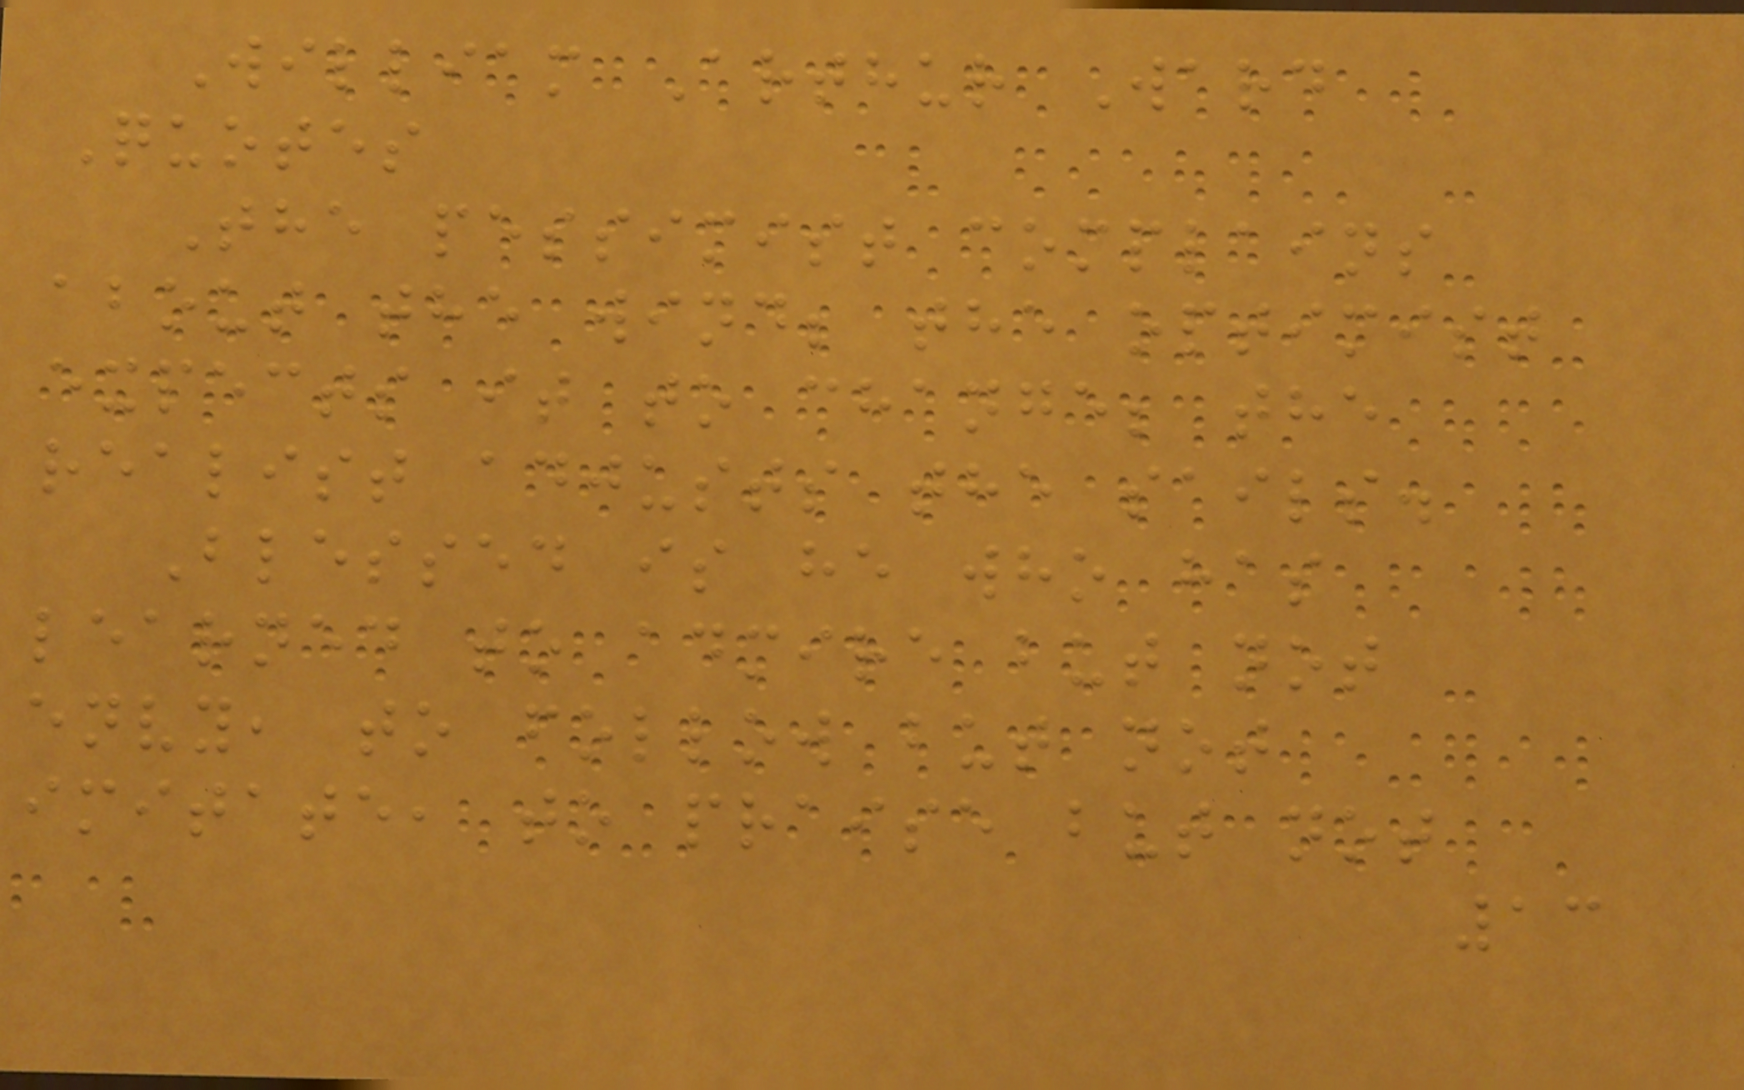William Arthur Ward
Quotes
The pessimist complains
about the wind; the optimist
expects it to change; the
realist adjusts the sails.
Blessed is he who has
learned to admire but not
envy, to follow but not
imitate, to praise but not
13
